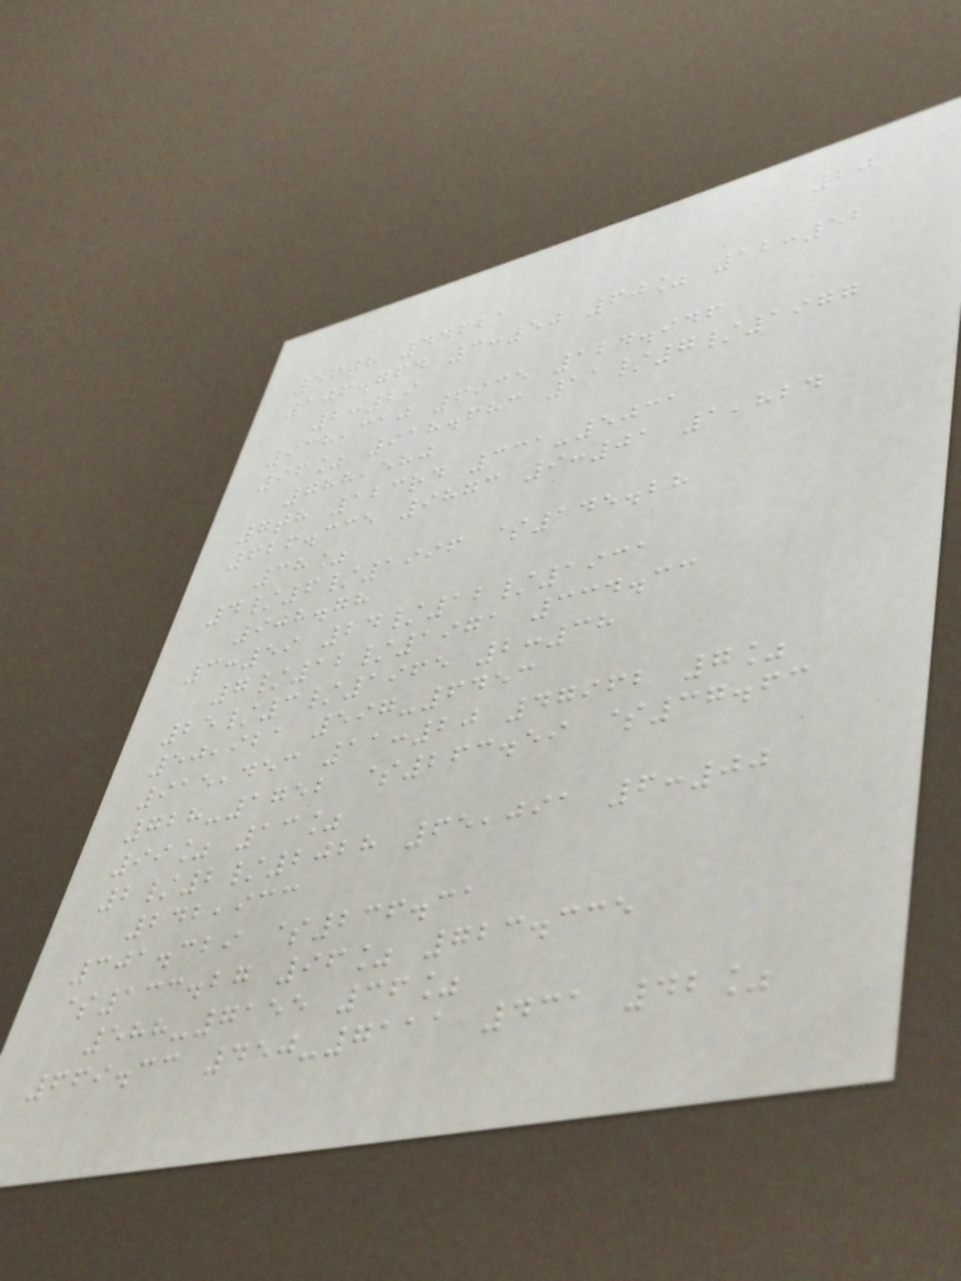20
56th 44621
106.764 3:50 60% 12:52
2:29
938,310 6935 124.946
96% 918.683 11/7/1977
788,580
7th 123rd 331-5031
626.335 9873 9:01 1,824
38%
4/6/1996 $145.28
908.78
3:59 24/12/1931
7/12/1971 334.33
25/3/1965 2:38
50,921 597-6453
915,453 11:20 47962 7%
728-1752 $263.59 $37.63
99% 13%
2/2/2028 65,091 6:00
242,933
301.329 $236.31
$133.27 96% 723.335
588-7155 36%
669.33 450-7111 431 42%
